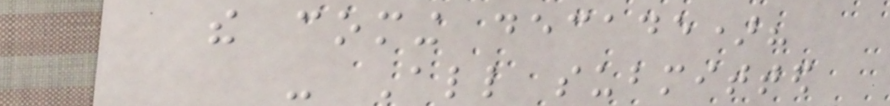the coming decade)?
- All submitted
